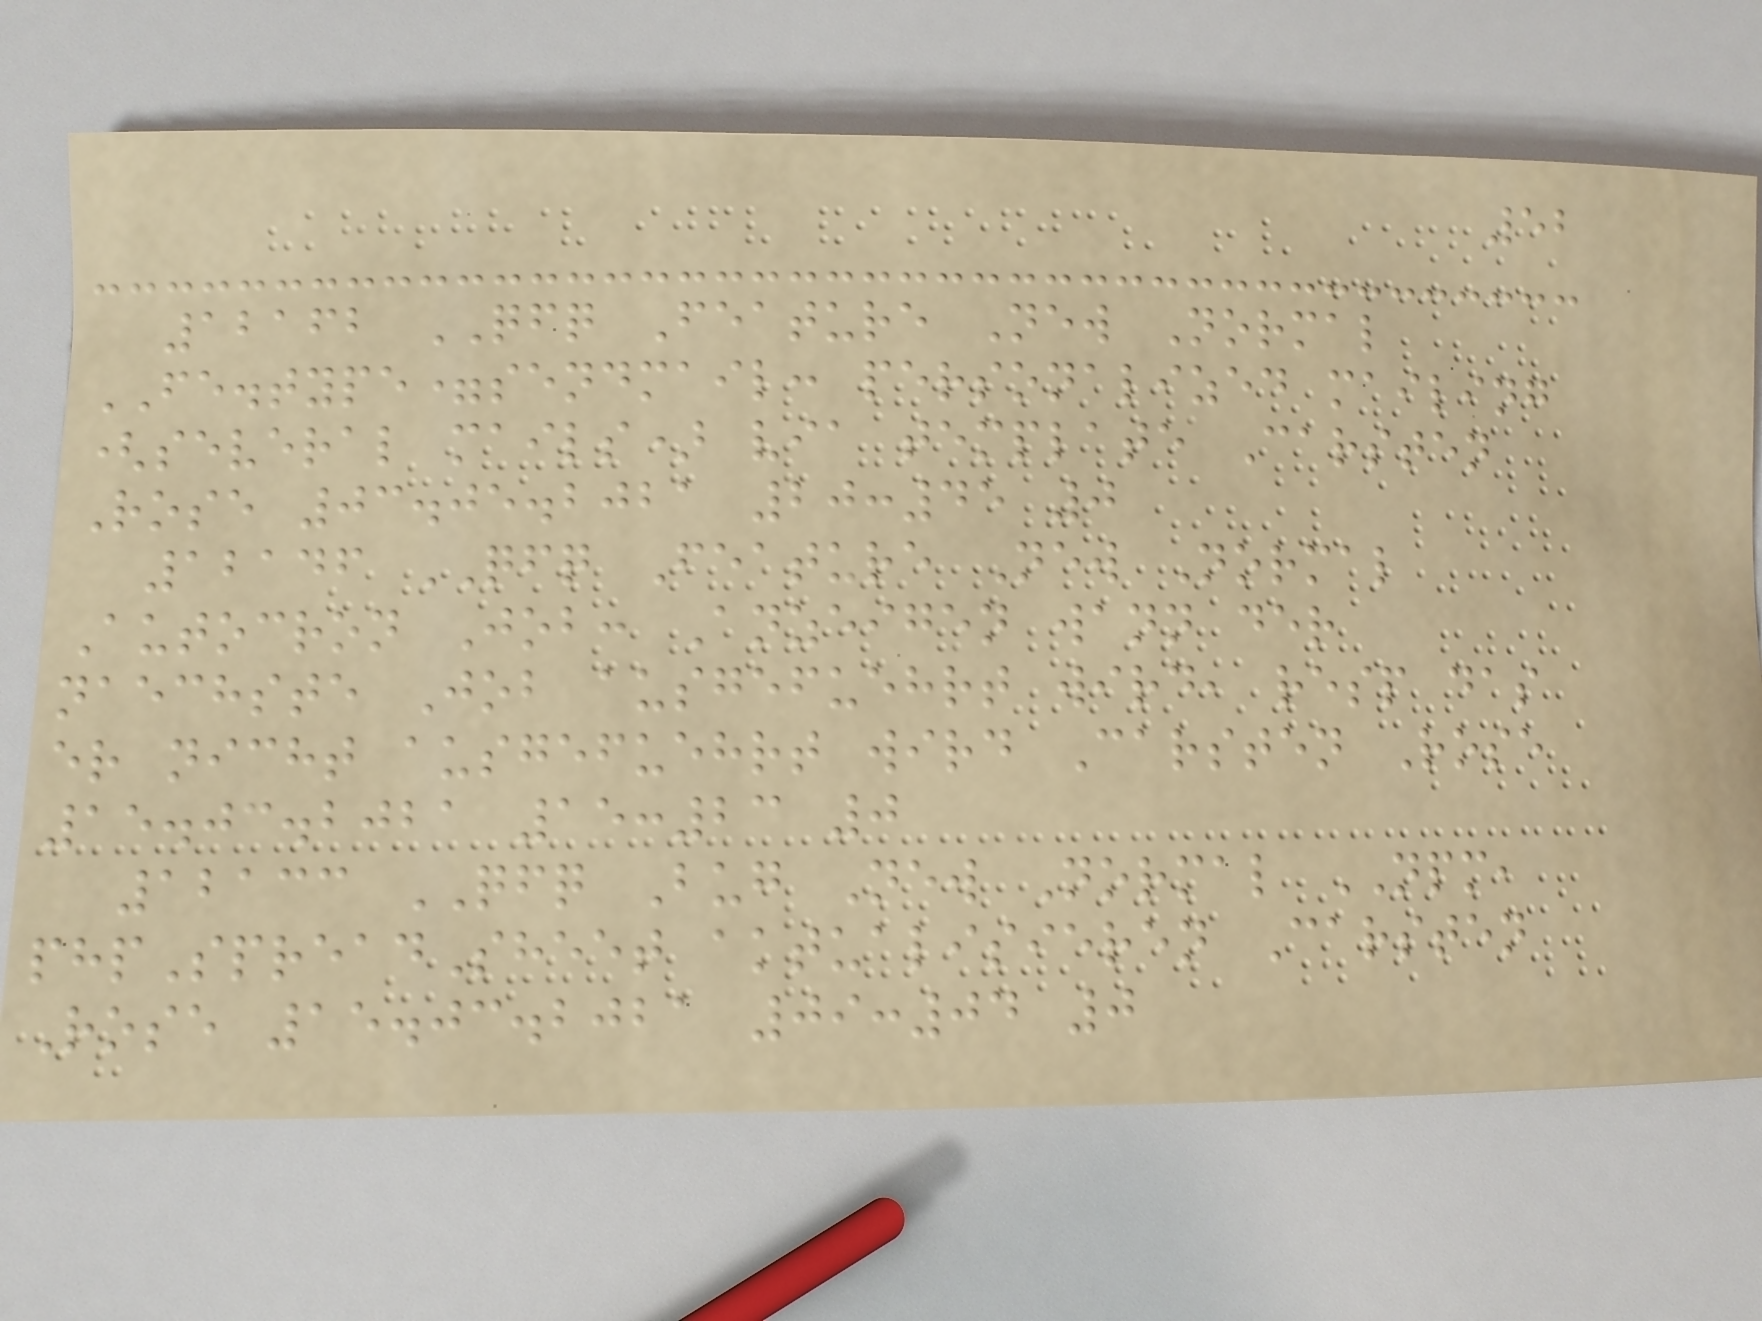52
12162 QFQ Feature New Normal
FE.type=sendmail: personalized mailing
(several mails) via template Carsten
Rose 03.05.2021 20:45 0
12146 QFQ Feature New Normal
Autocron Job: Anzeigen wann der
naechste Job ausgefuehrt wird, resp das
er nicht ausgefuehrt wird Carsten Rose
15.03.2021 15:23 0
12133 QFQ Bug New Normal NPM,
phpSpreadSheet aktualisieren Carsten
Rose 15.03.2021 09:04 0
